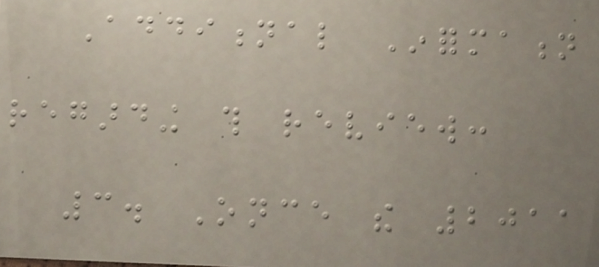Additional Information
regarding this review:
3. Once the 2011
